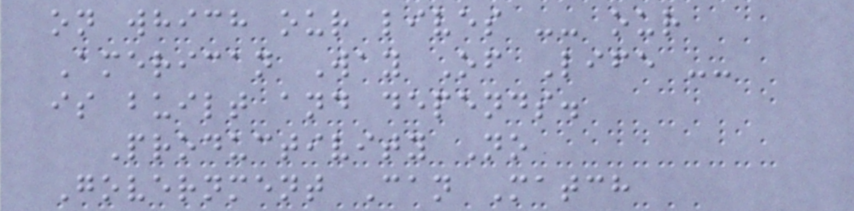on which our lives -- our
American Way Of Life --
is built and depends.
Productivity No
Government Can Match
